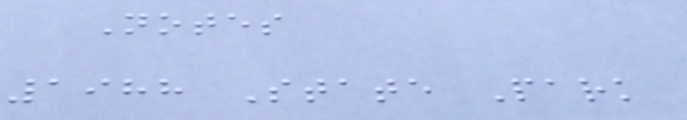Notes
1988 State Park
